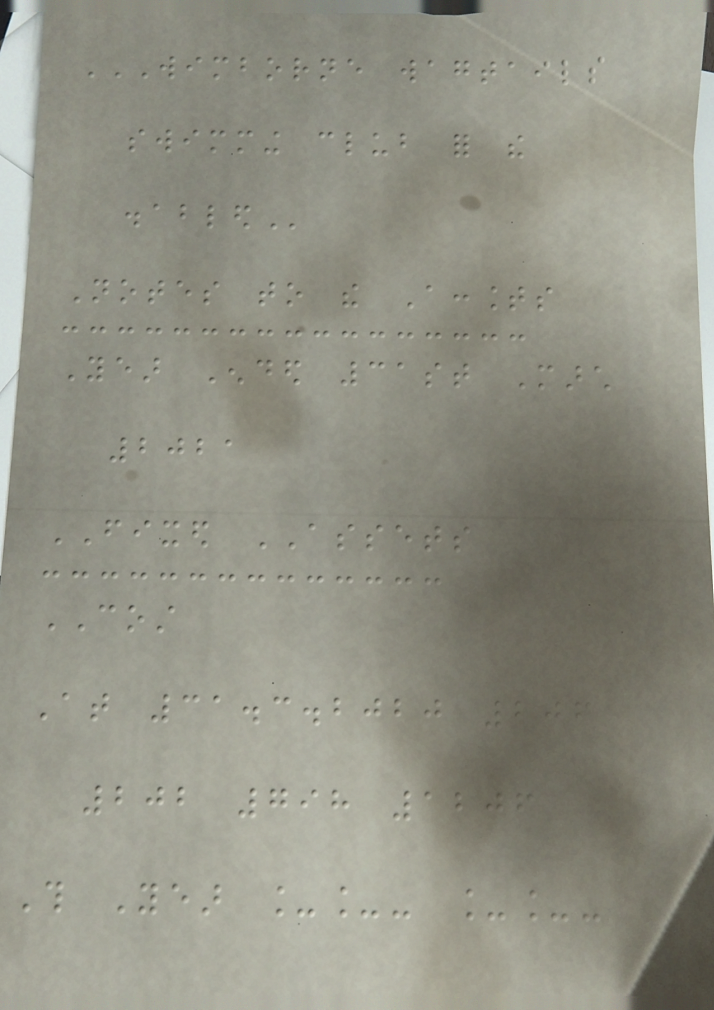WIMBORNE WAGTAILS
SWIMMING CLUB FOR THE
DISABLED
Notes to the Accounts
Year Ended 31st March
2021
FIXED ASSETS
COST
At 31.3.2020 206
202 798 1206
This Year __- __-
